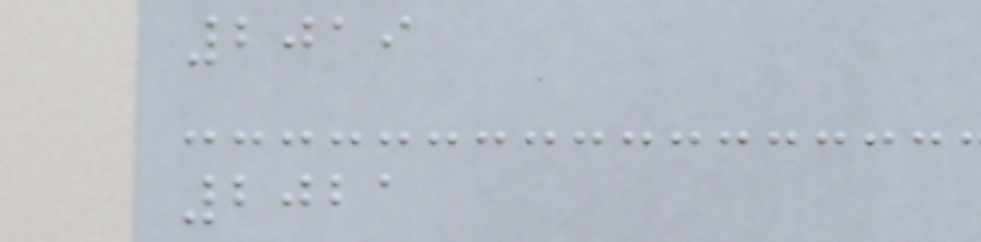2019
2021
